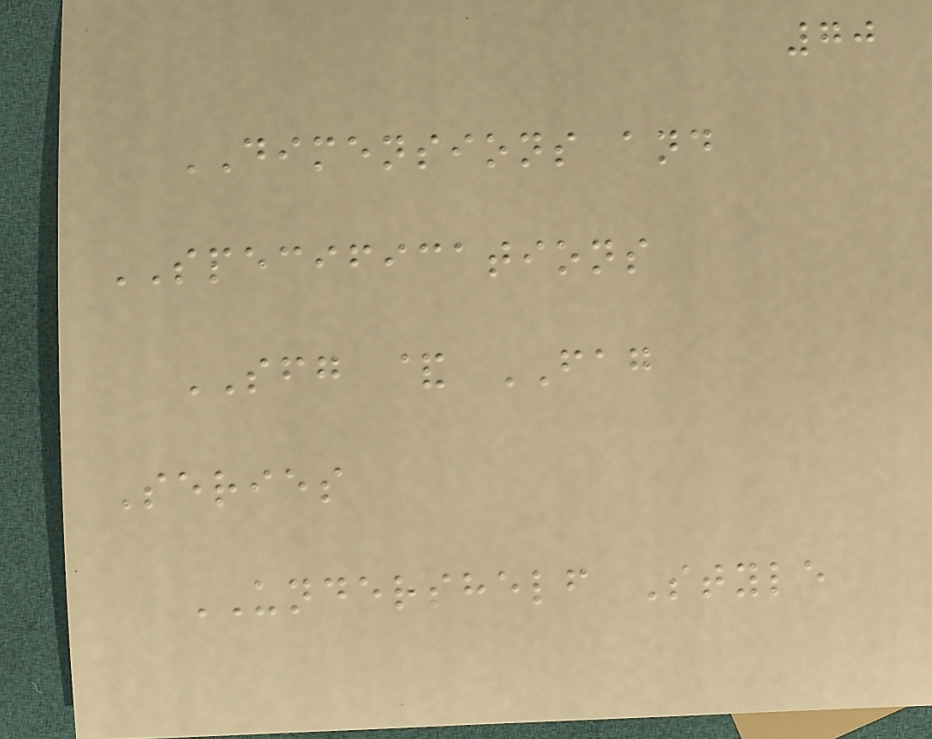70
DIMENSIONS and
SPECIFICATIONS
SFG & FAG
Series
UNDERSHELF Style
